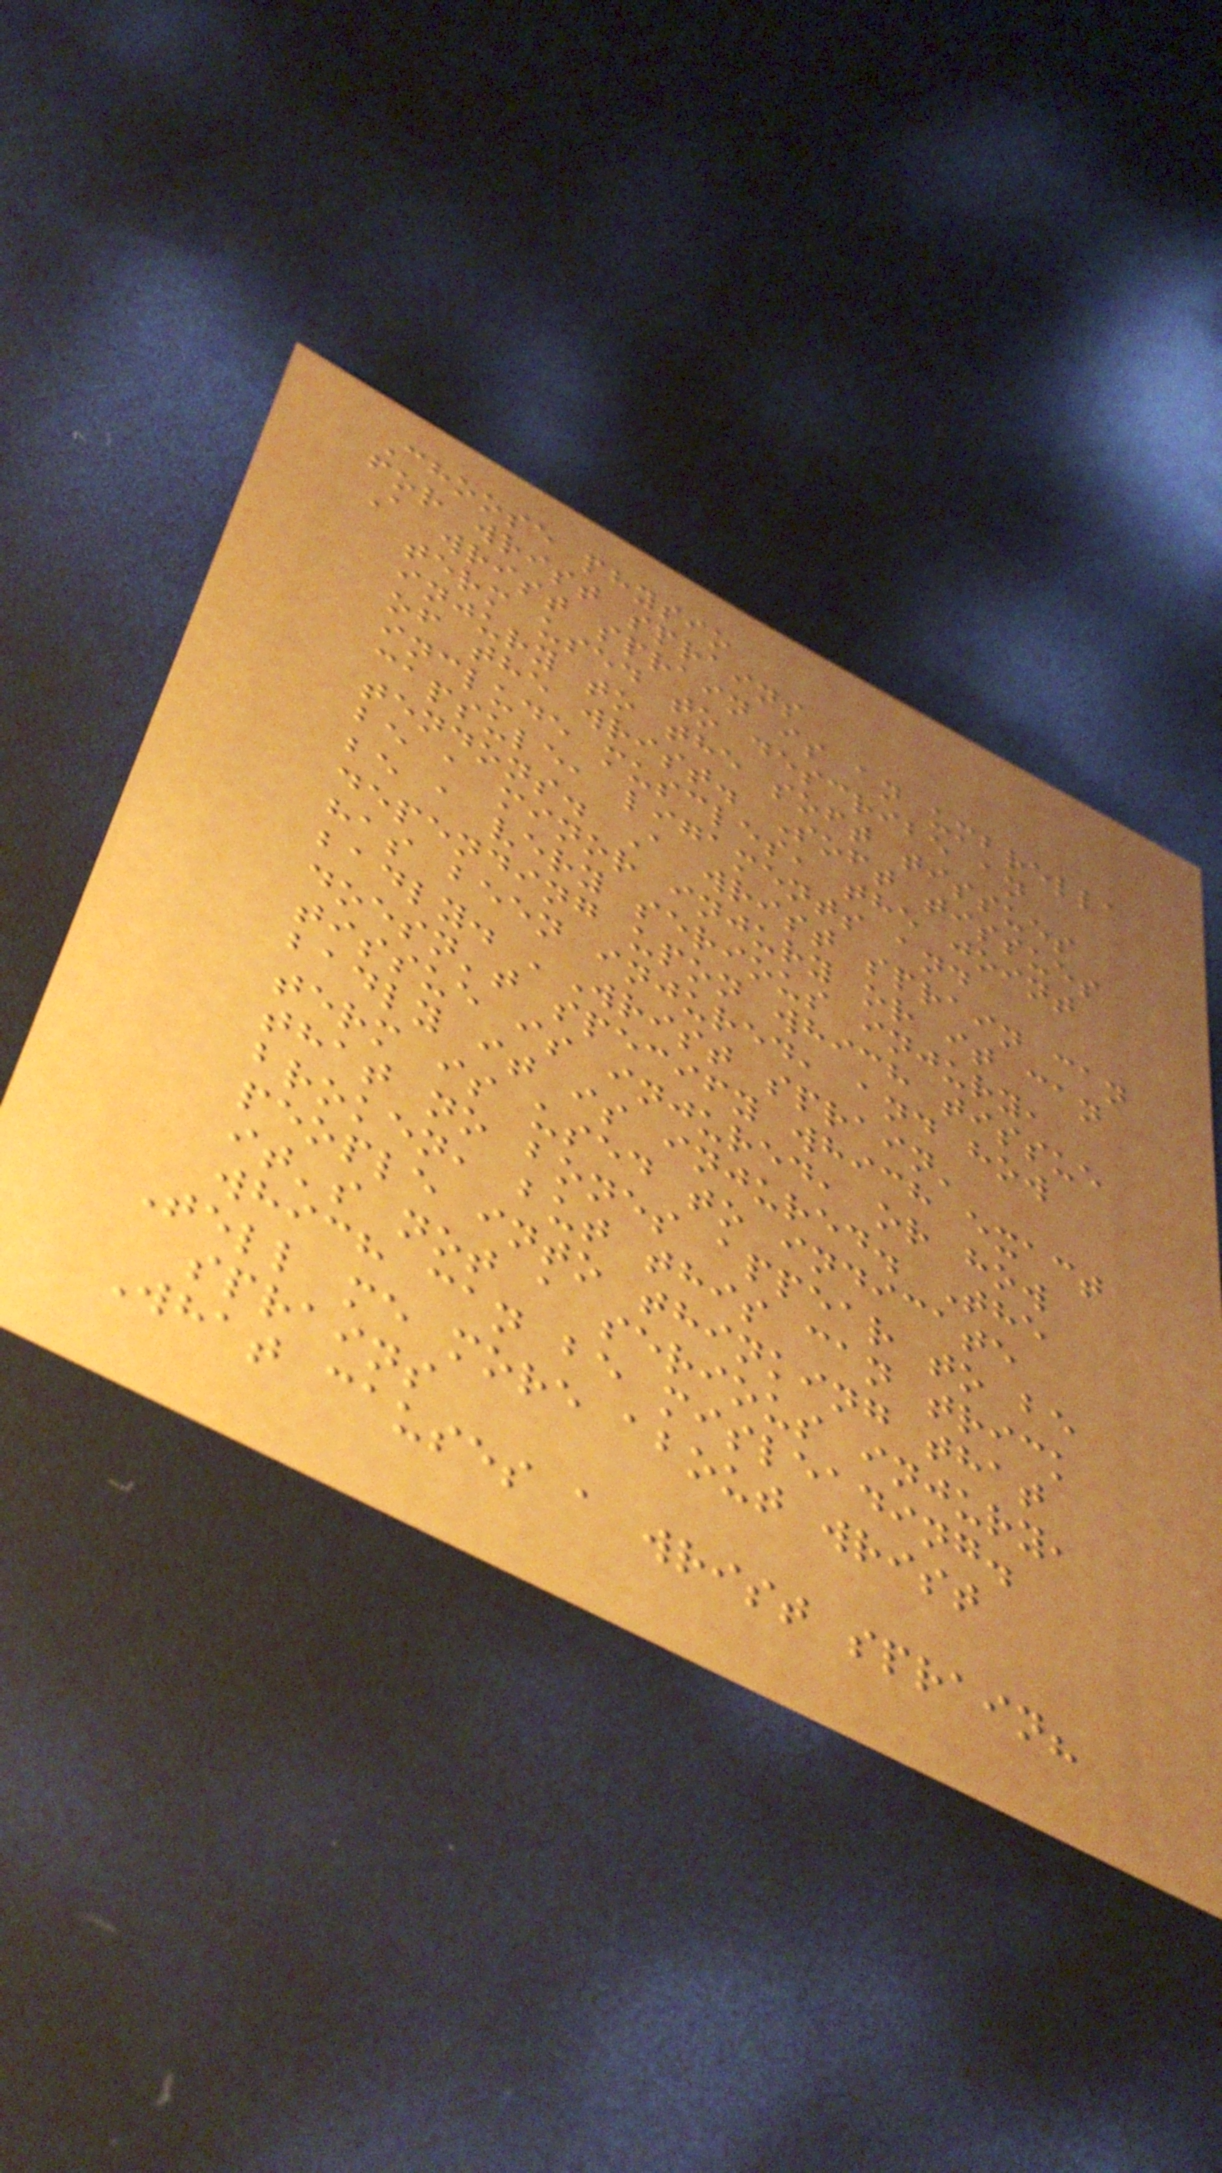Choose physio
for wrist sprains
A wrist sprain is an umbrella
term used to describe an
injury to the soft tissues
of the wrist. Soft tissues
include muscles, the joint
capsule, ligaments and
tendons. A wrist sprain can
be a minor injury or it can
be a very serious injury,
depending upon which tissue
has been injured, and how
badly. 'Wrist sprain'
doesn't specify which exact
tissue is injured, or how
badly it is injured. The
term is used to indicate
that no bones appear to be
broken, but this can trick
people into thinking that
it's not a serious injury,
which can be misleading.
Tell me more about wrist
sprains
What causes a wrist sprain?
